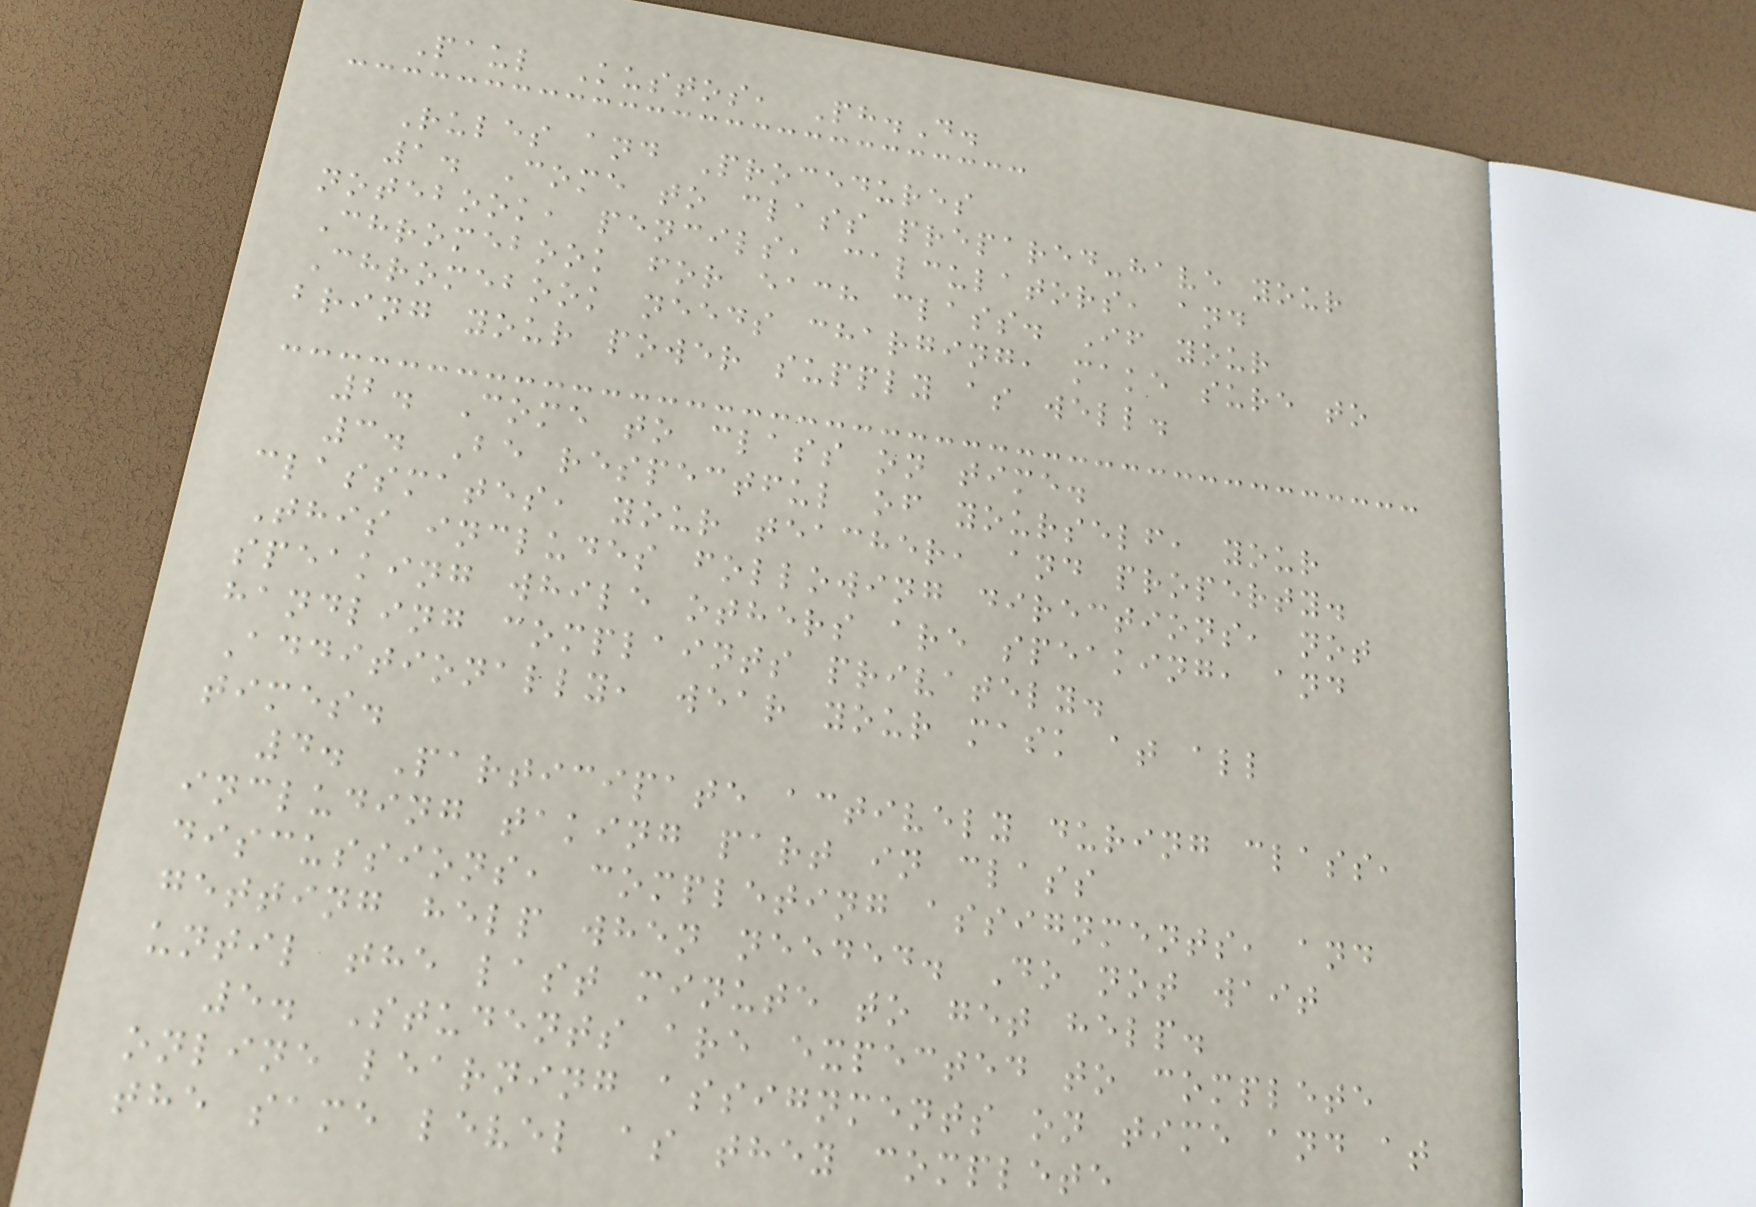Paul Kustos, Ph.D.
Rules and Procedures
1. Come to class prepared-have your
notebook, pencils, calculators, and
Chromebook for each class. If your
Chromebook needs charging, make sure to
bring your power supply as well.
2. Come to class on time.
3. Be respectful of yourself, your
classmates, your teacher, and property.
This includes following directions, not
speaking while others are speaking, and
handling complaints privately.
Additionally, wear your mask at all
times.
4. Participate actively during class,
including taking part in class
discussions, completing assignments, and
getting help when needed. Do not wait
until the last minute to get help.
5. Students are expected to complete
online learning assignments on time and at
the same level as they complete
